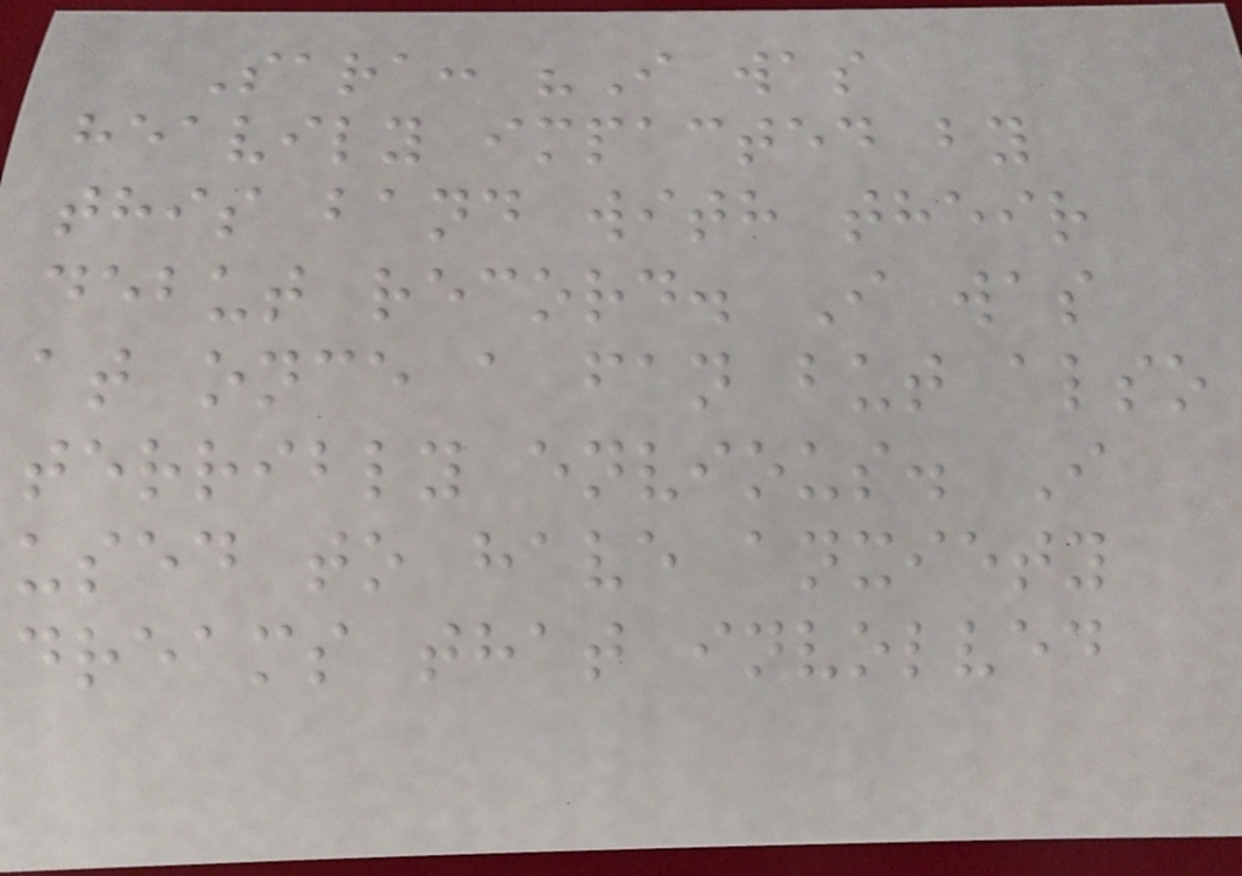Sara: "I was
heavily impacted by
this band with their
debut record. I was
at once a fan but also
terribly envious. I
used to have anxiety
dreams that involved
